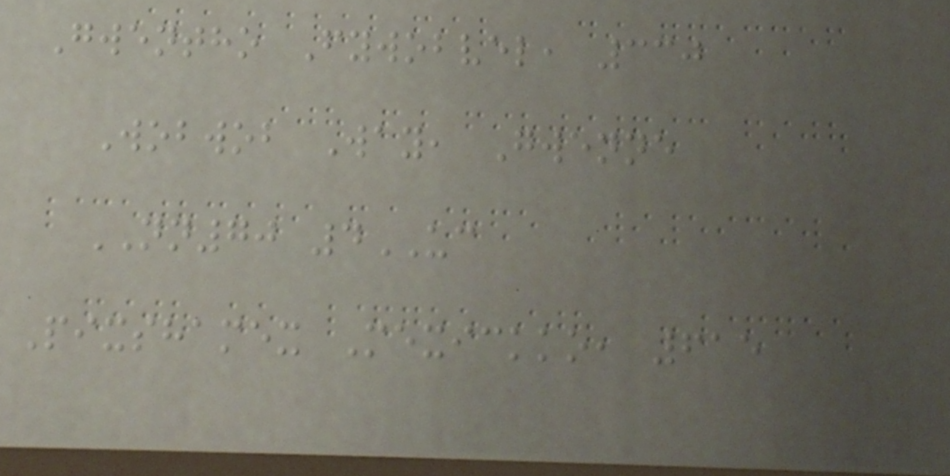Gwentho Fywobvel, 330
Wobwob Way, Gwenne
NN70 4UC
Pixshamex Mexickko, 615
